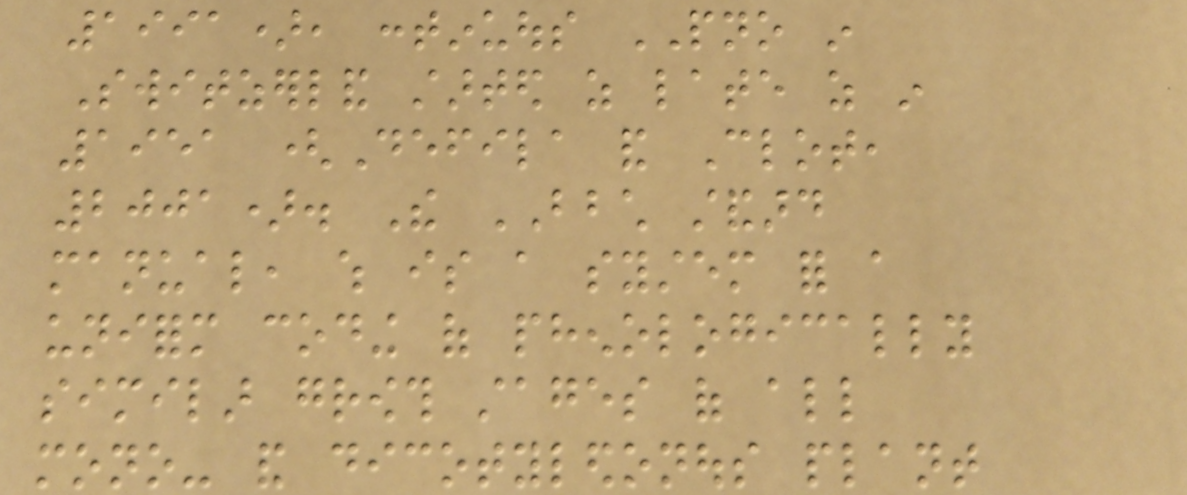1991), continuous PNO in
Switzerland started as late as in
1951 (Defila and Clot,
2001). The BBCH standard
manual, which is a system for a
uniform coding of phenologically
similar growth stages of all
mono- and dicotyledonous plant
